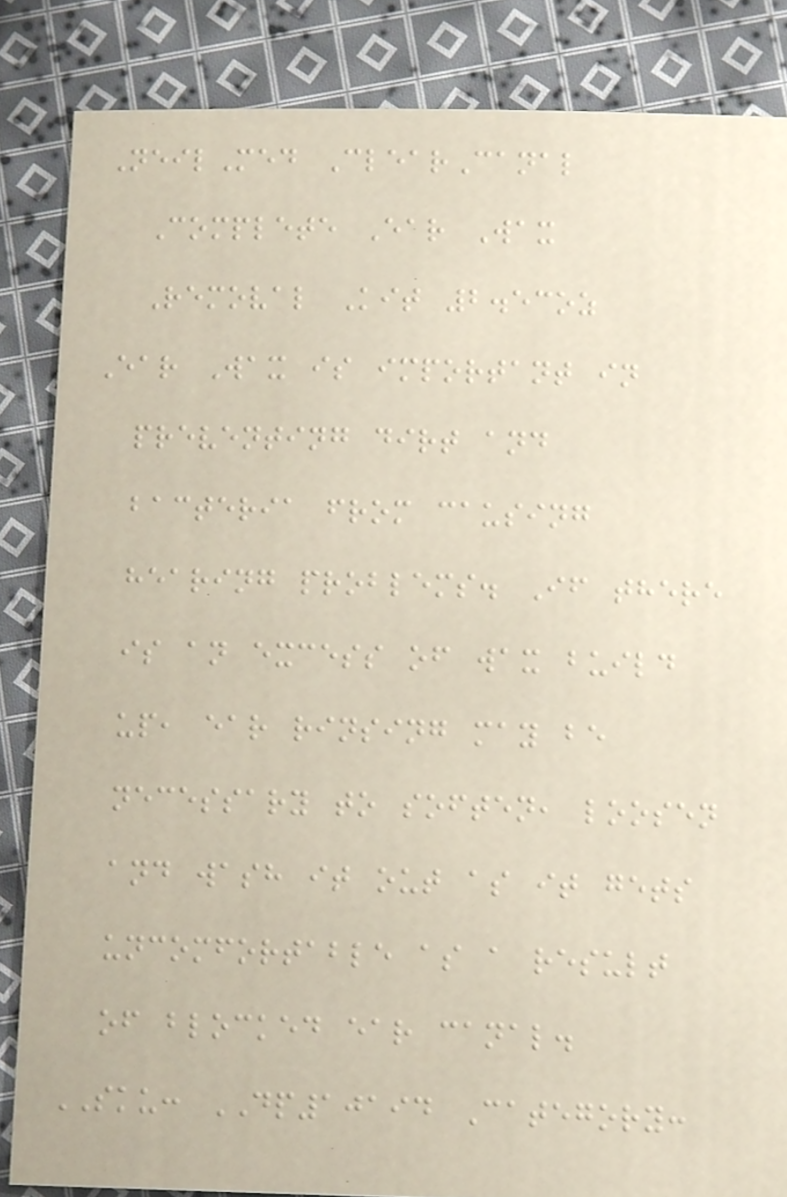NeilMed ClearCanal
Complete Ear Wax
Removal Kit 2.53oz
Ear Wax is important in
preventing dirt and
bacteria from causing
hearing problems. If there
is an excess of wax build
up, ear rinsing may be
necessary to soften, loosen
and wash it out as it gets
uncomfortable as a result
of blocked ear canal.
SKU: DP10194 Category:
